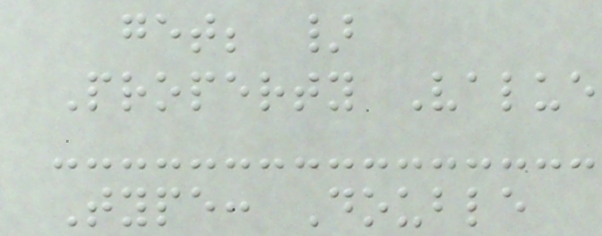get; }
Property Value
Type: Double
